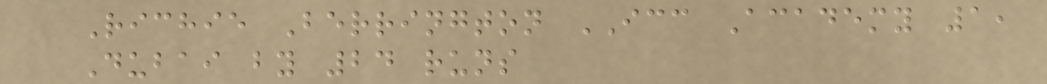Richie Berrington ICC Academy 1,
Dubai by 24 runs
